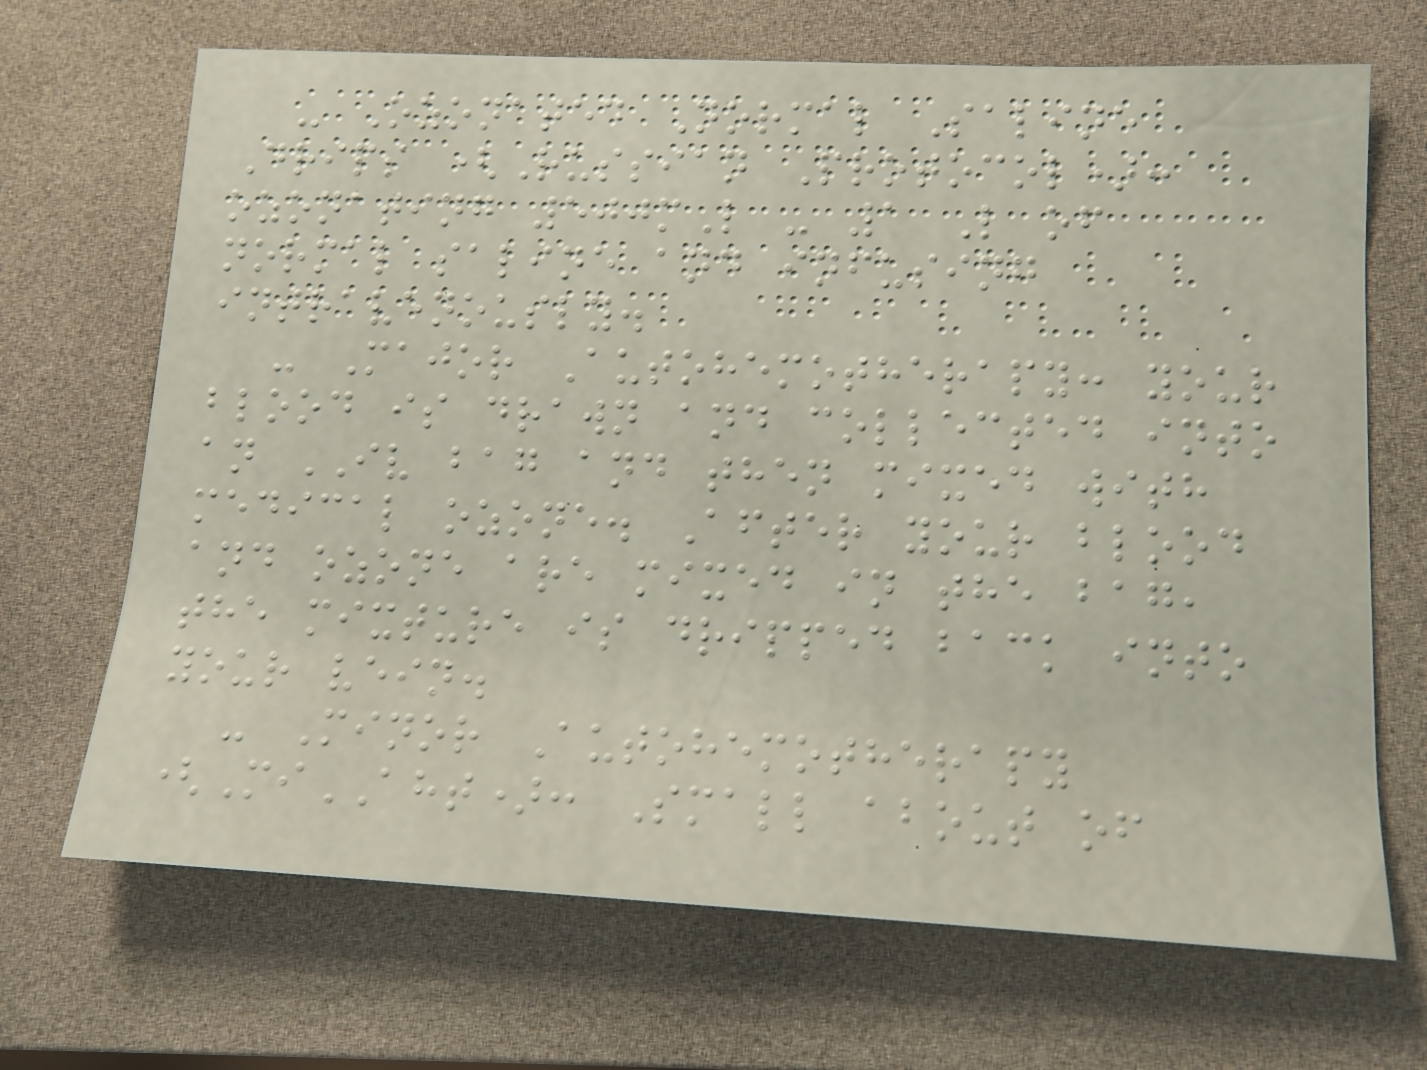- Ozonated Normal Saline
Drips (Russian Protocol):
ozonating 500mL - 1 L of
normal saline and infusing
intravenously.
- Major Autohemotherapy: your
blood is drawn and collected into
an IV bag and then mixed with
medical ozone. After your blood
and ozone are mixed in the bag,
the mixture is dripped back into
your vein.
- Minor Autohemotherapy
(MiAHT): Small about of
